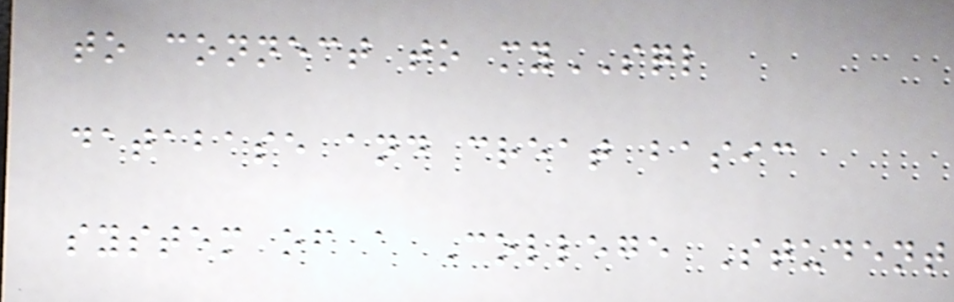to connect to mySQL
database and creat basic
system of a College Student
